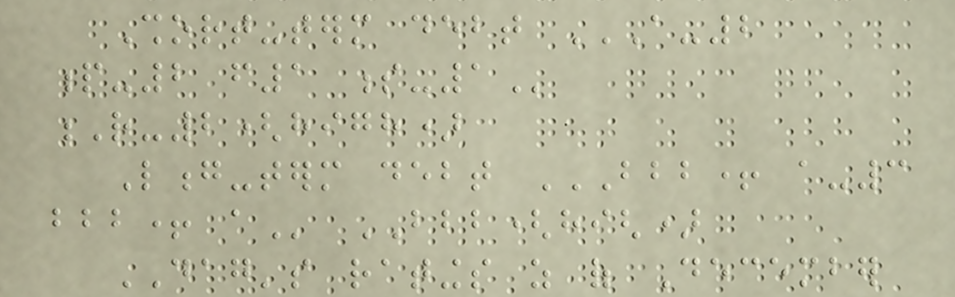Short-term debt A-2
P-2 F1 S-1
R-2(high)
Long-term debt BBB+ A-3
BBB+ A BBB(high)
DAG's ratings as of December
